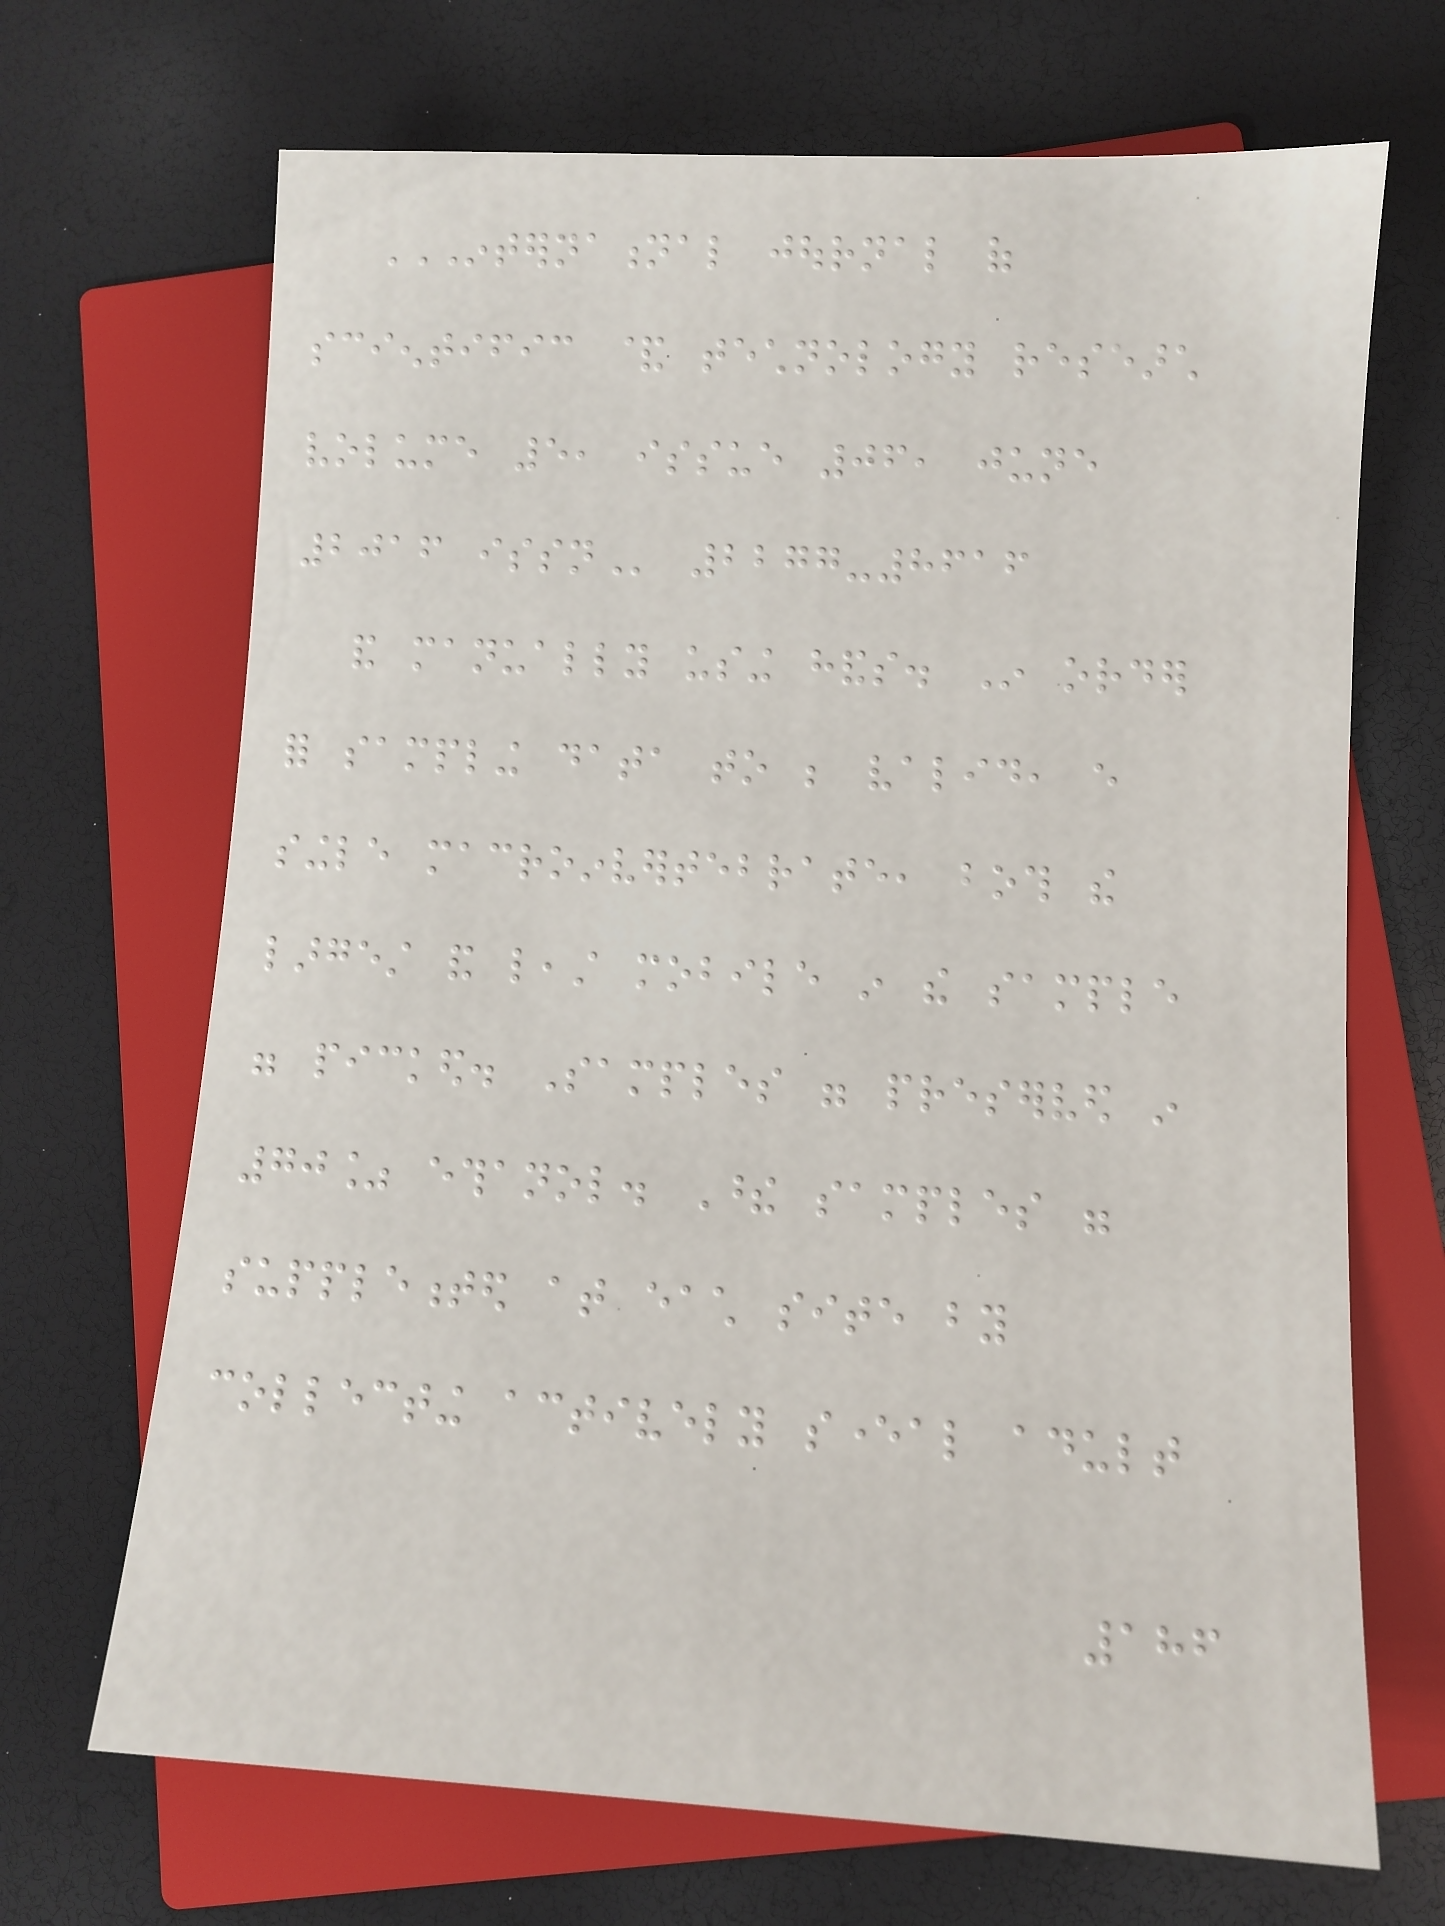INTERNATIONAL JOURNAL OF
SCIENTIFIC & TECHNOLOGY RESEARCH
VOLUME 5, ISSUE 06, JUNE
2016 ISSN 2277-8616
and manually using hands. In order
for sampling data to be valid, every
single macroinvertebrate, both the
largest and least mobile in the sample
were picked. Samples were preserved in
70% ethanol. These samples were
supplemented at each site by
collecting actively several adult
186
